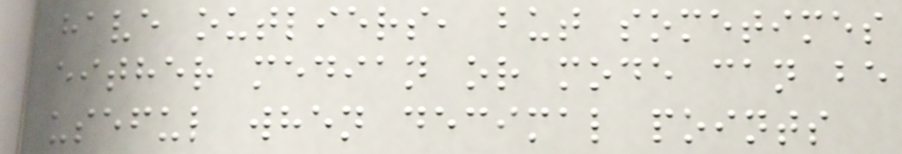have outliers, but sometimes
either median or mode can be
useful when decimal points
